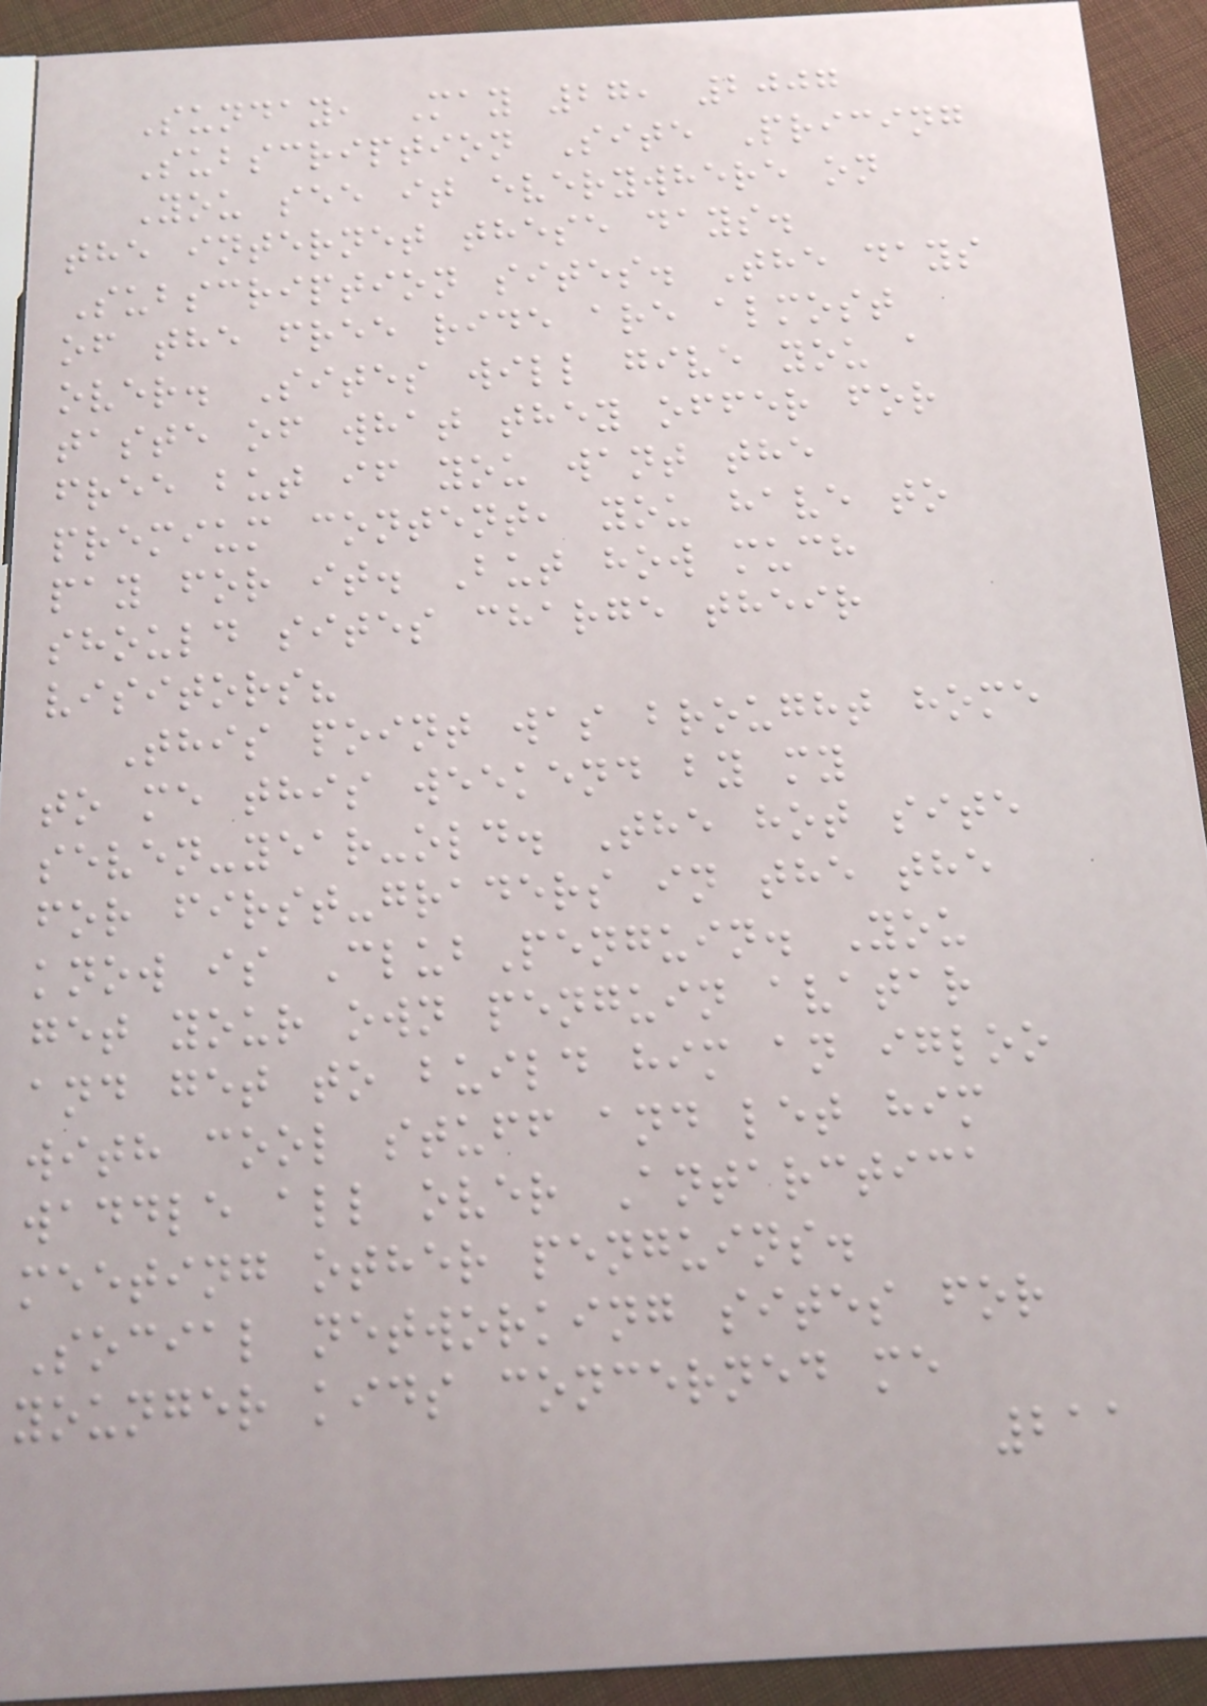Sunday, May 27, 2007
Subscription Site Pricing
You see it everywhere on
the internet these days.
Subscription sites. The days
of the free ride are almost
over. Sites will give you a
taste of what they offer for
free but if you want the
premium content, you have to
pay for it. But how much
should sites charge their
visitors?
This point was brought home
to me this weekend by my
seven-year-old. The hot site
for first-graders in the the
know is ClubPenguin. You
get your own penguin avatar
and get to build him an igloo
with cool stuff and let him
waddle all over Antarctica
meeting other penguins.
Social networking sites for
younger kids concerned me
211
